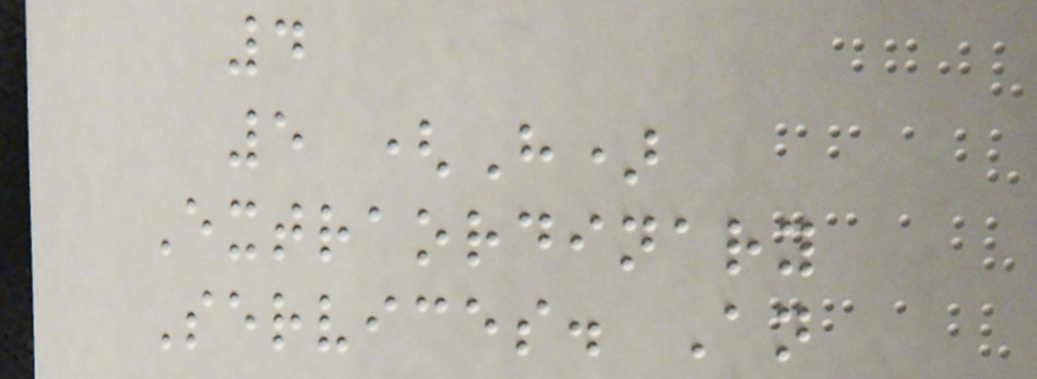4
5 (H)
Extraordinary
Services. An
